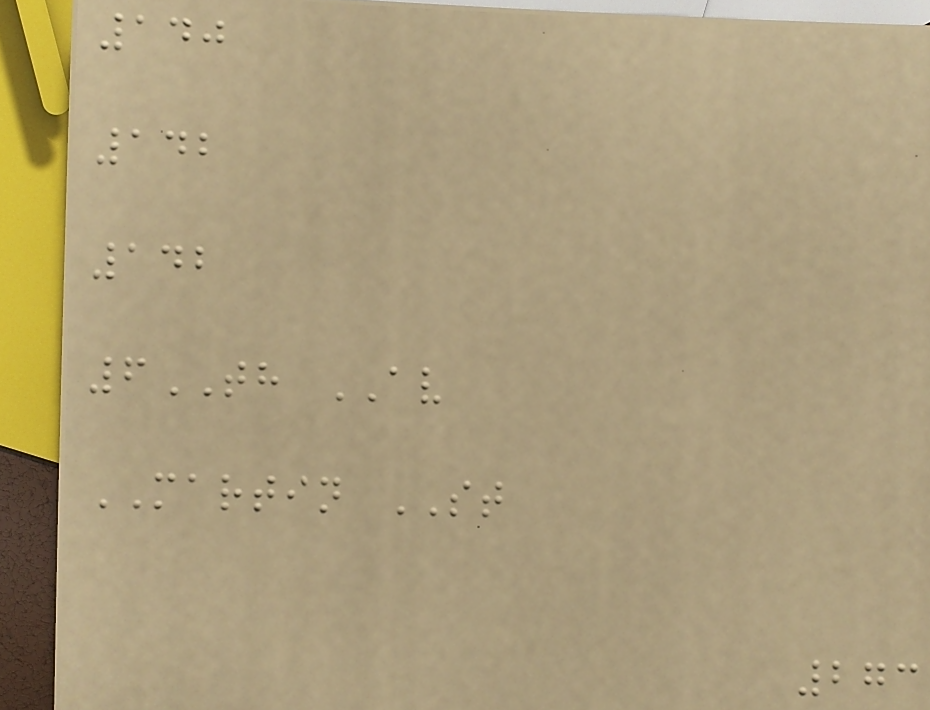140
142
142
6TH AV
MARTIN ST
273
